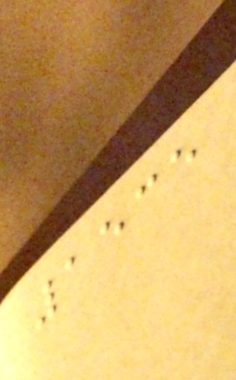1535
